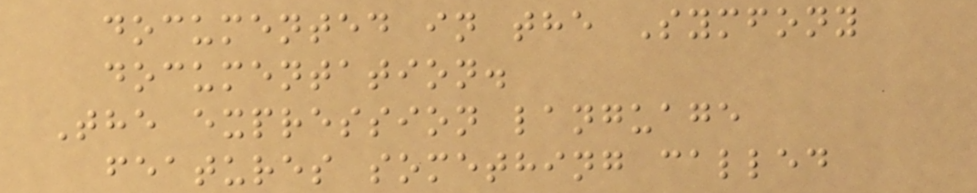documented in the Symfony
documentation.
The expression language
features something called
